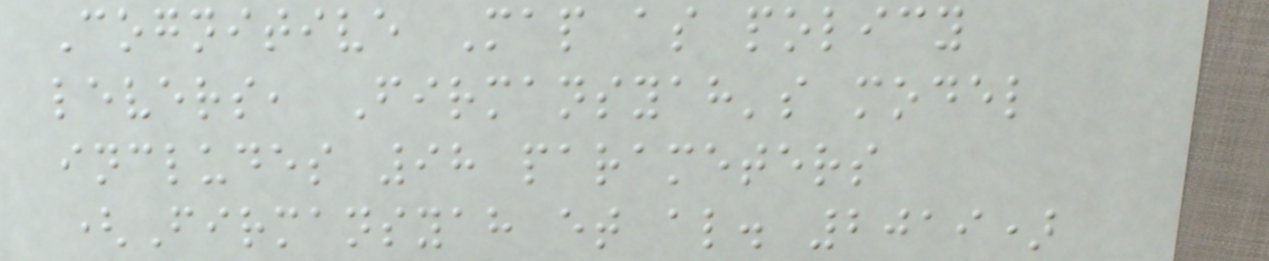Cognitive Map as policy
levers, Firmansyah's model
includes 98 parameters
(Firmansyah et al. 2019)
